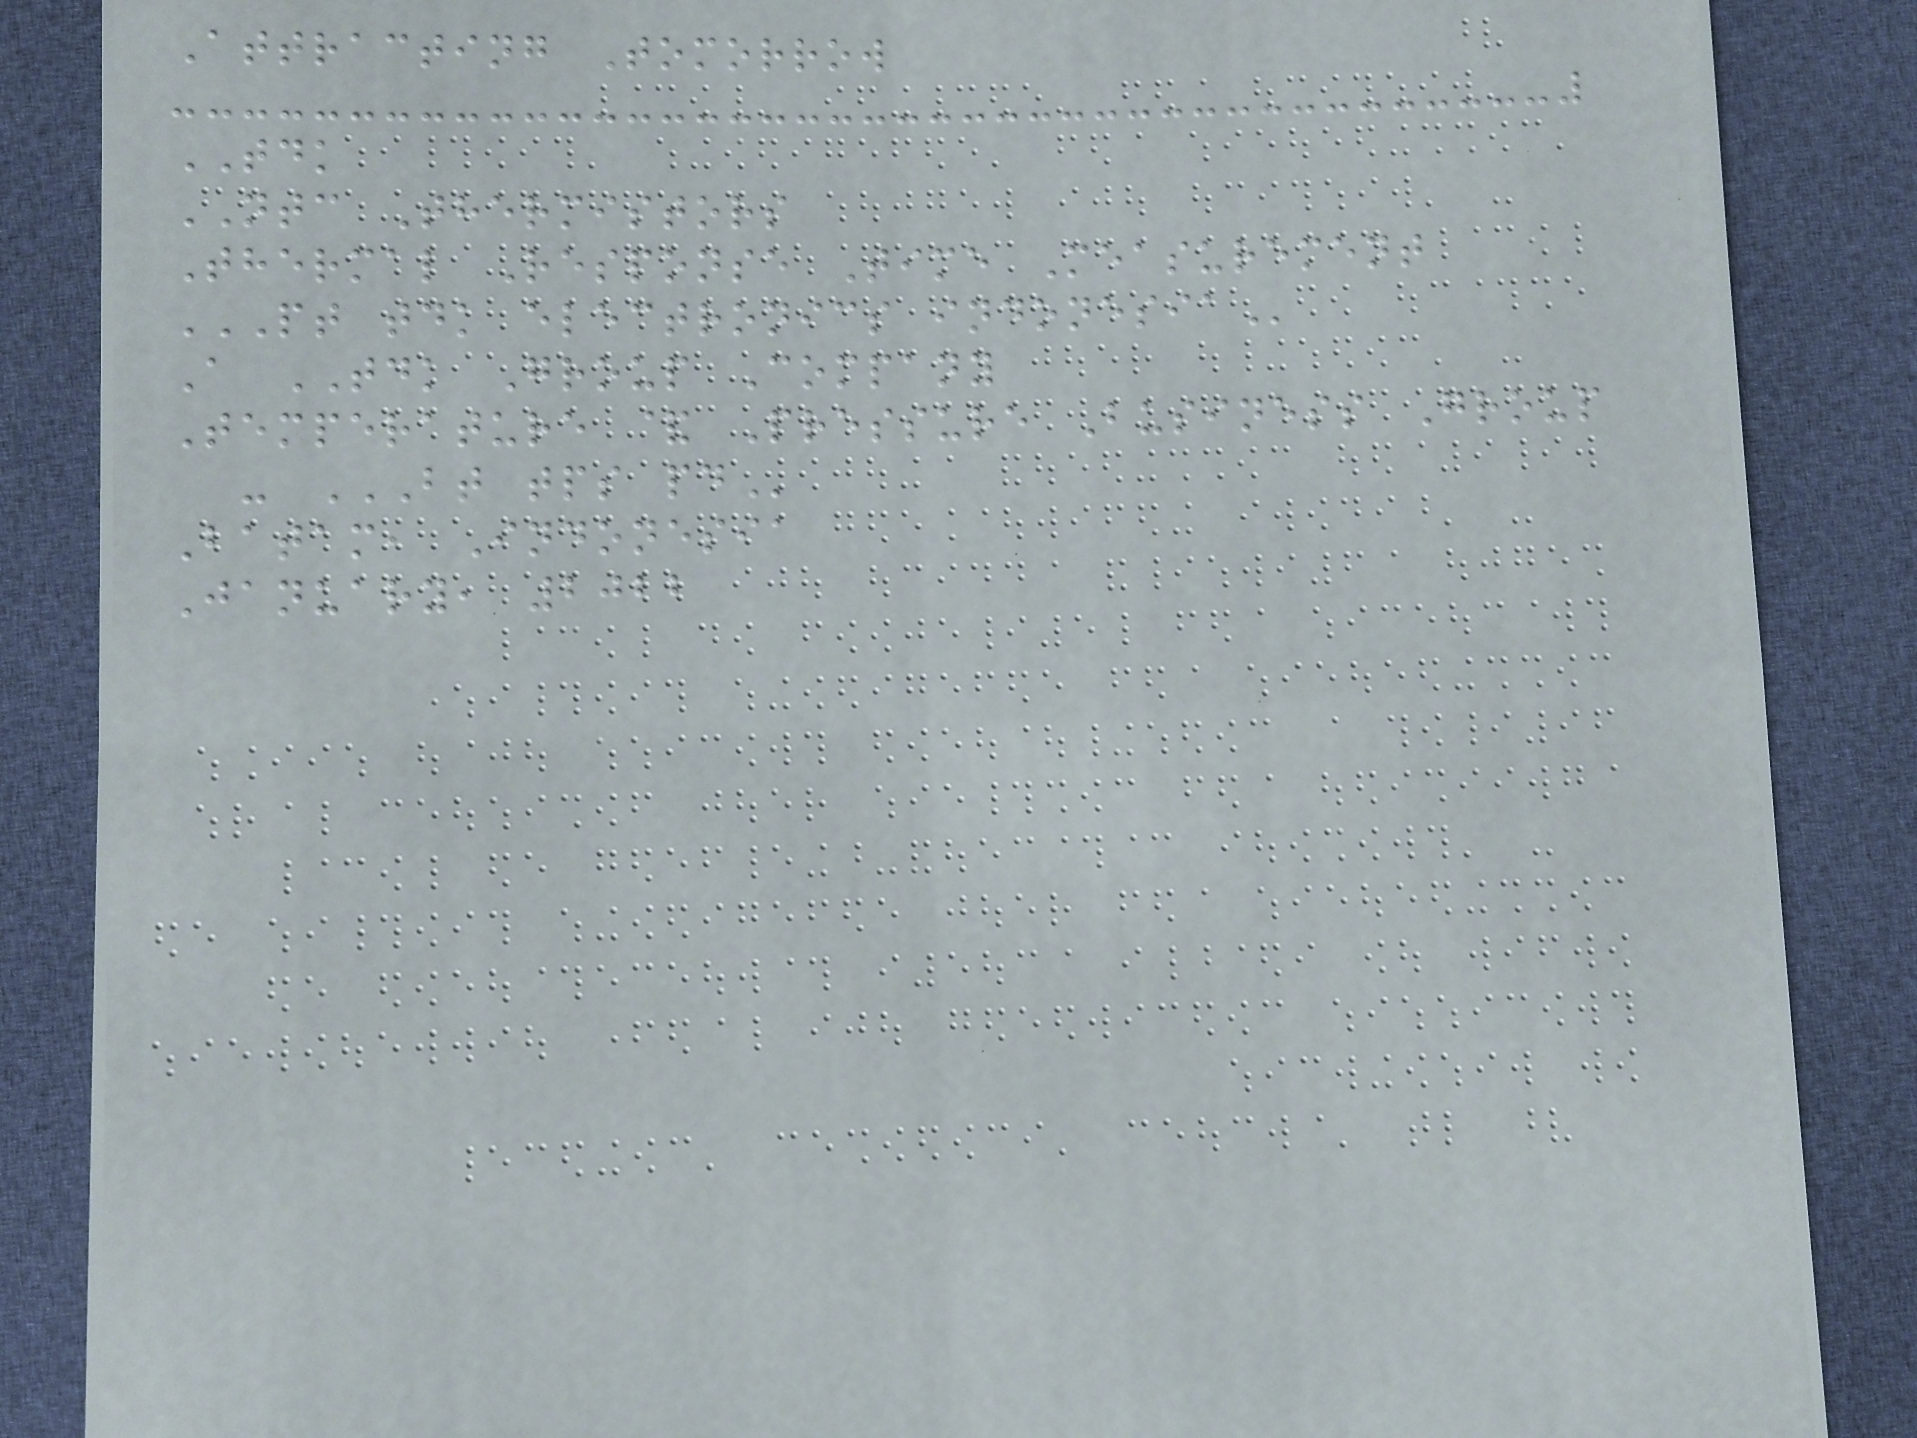Attracting Tomorrow
TDK
NTC Thermistors
Thermal Response Time Measurement
PT TDK ELECTRONICS INDONESIA
A TDK Group Company
Temperature & Pressure Business Group
- BT TPS PD
Batam, Indonesia
January, 2022
